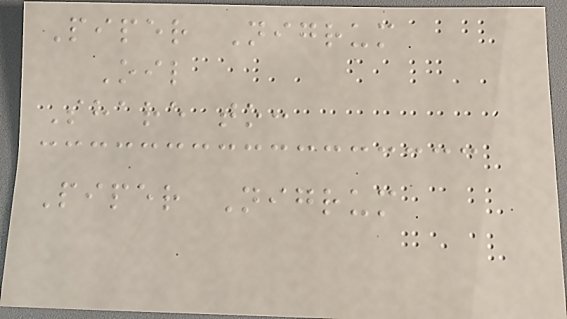Piper Nigrum
Oil
Share to:
Piper Nigrum
